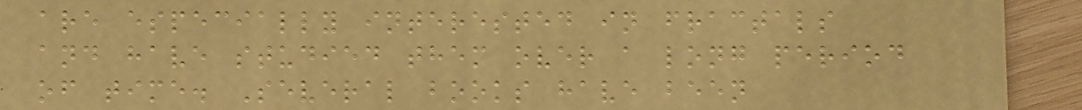are especially interested in fractals
and have studied them over a long period
of time. Several books have been
